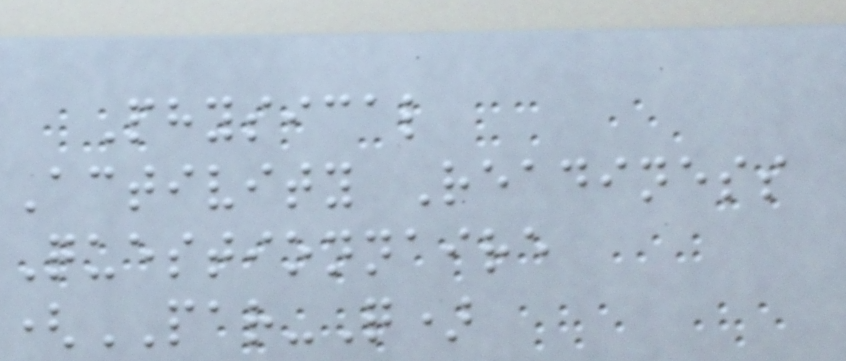Physical
Activity Readiness
Questionnaire
(PAR-Q)
